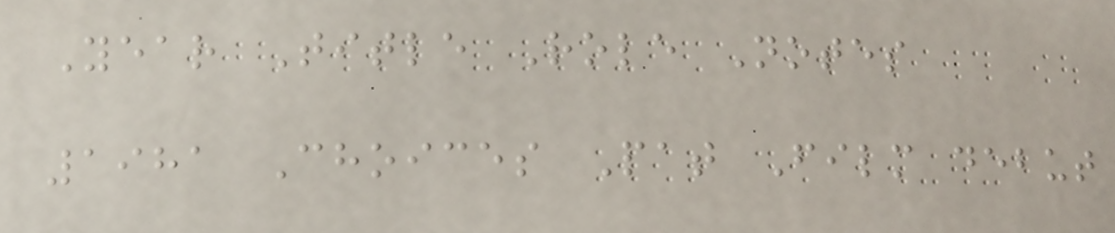Year Title Role Notes
1981 Choices Pat Film debut
